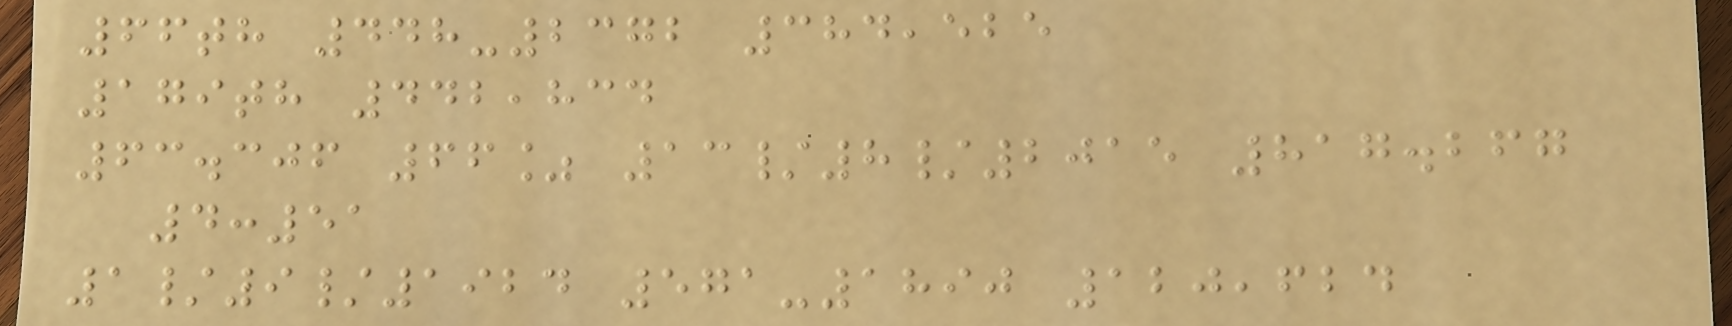66th 448-2372 384,525
179th 442,834
63.306 66% 13/8/2015 817.267
4:51
1/9/1924 571-1890 120,624
